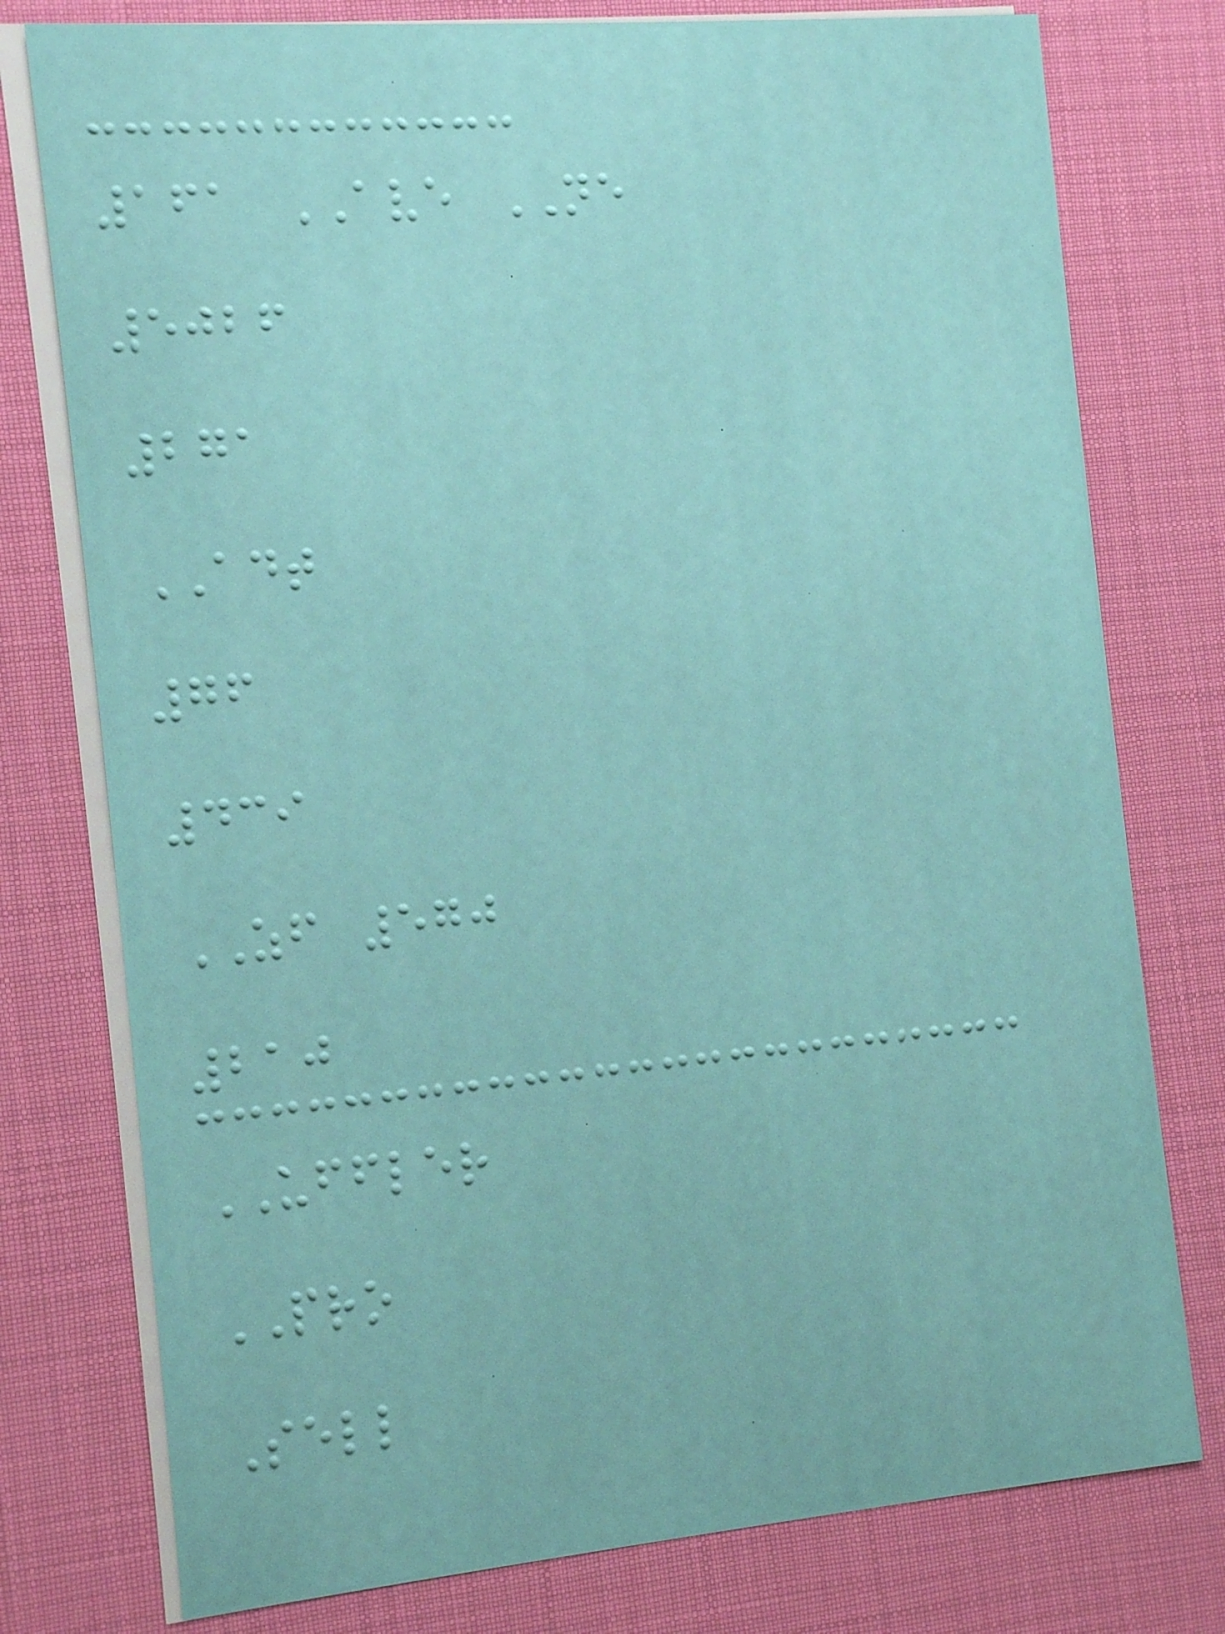161 AVE NE
5026
271
ADT
76
439
ZF 570
210
UFFLER
PRO
Sell
